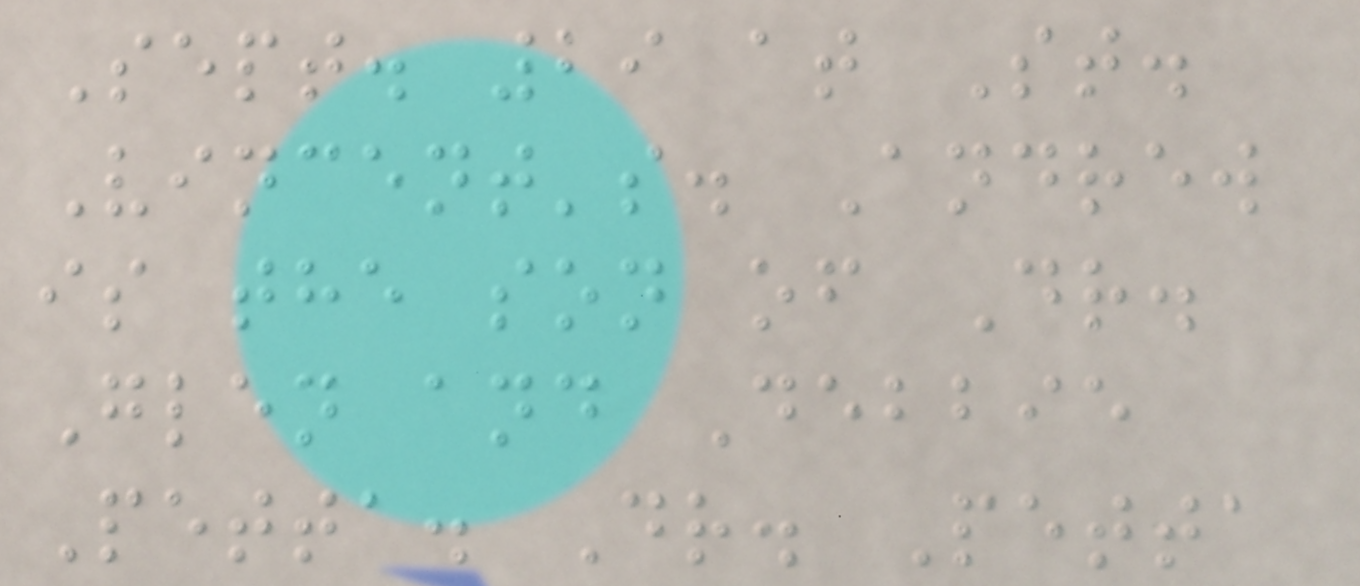Sept. 29 at St.
Vincent's. Andrew
is the son of Dr.
Glen and Debbie
Petta. Dr. Petta
